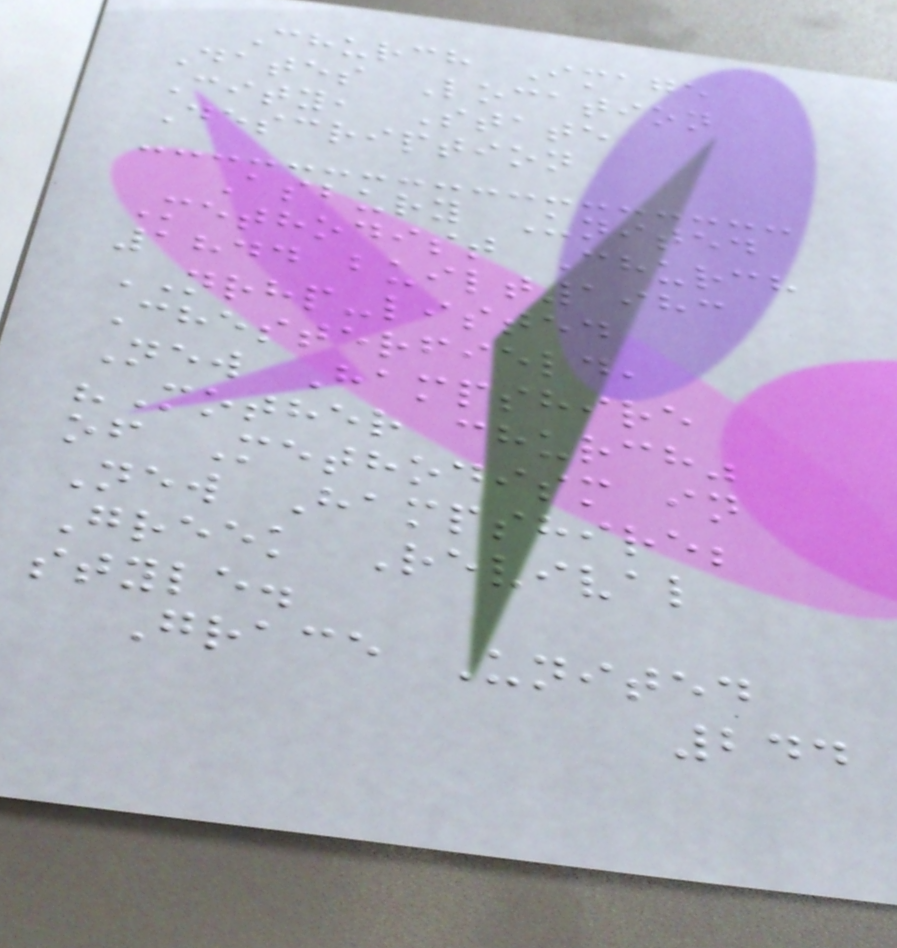Church Image
Dates Location
City, State
Description
Asbury United
Methodist Church
1844 built1983
NRHP-listed
Chesterfield,
New Hampshire
"Mother church"
of Methodism in
New Hampshire;
Greek Revival
style.
Grace United
244
